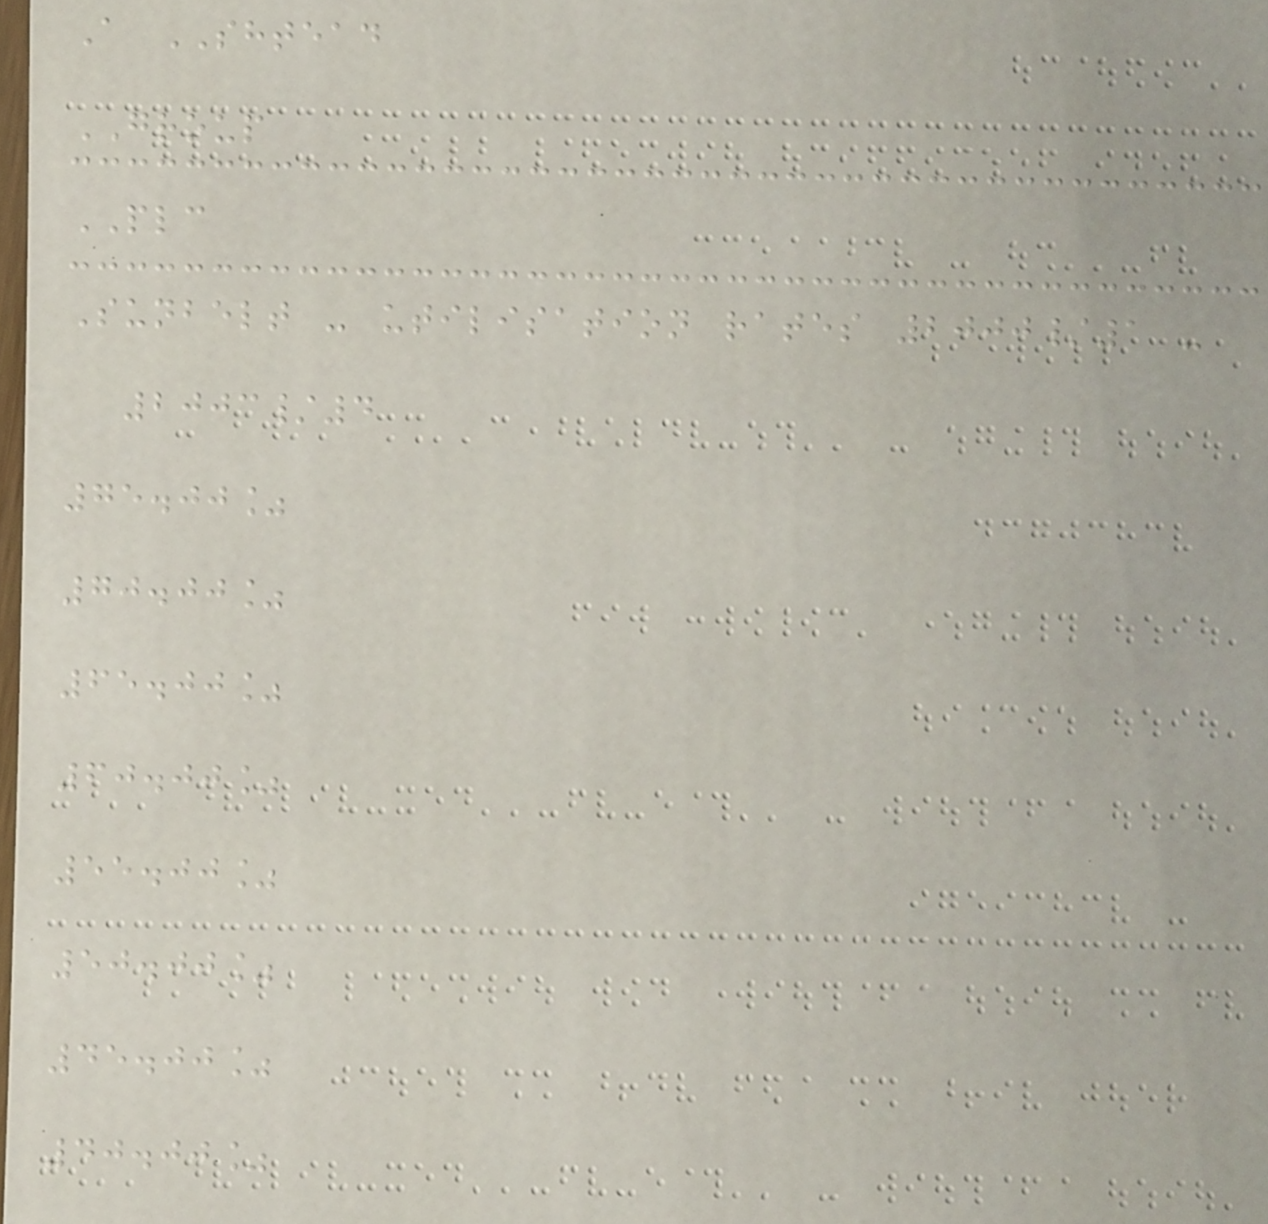A SHTEAD
GROUP
PLC
Sunbelt - utilisation rates 2000/1 -
2003/4
75.00%
70.00%
65.00%
60.00%
55.00%
50.00%
45.00%
40.00%
